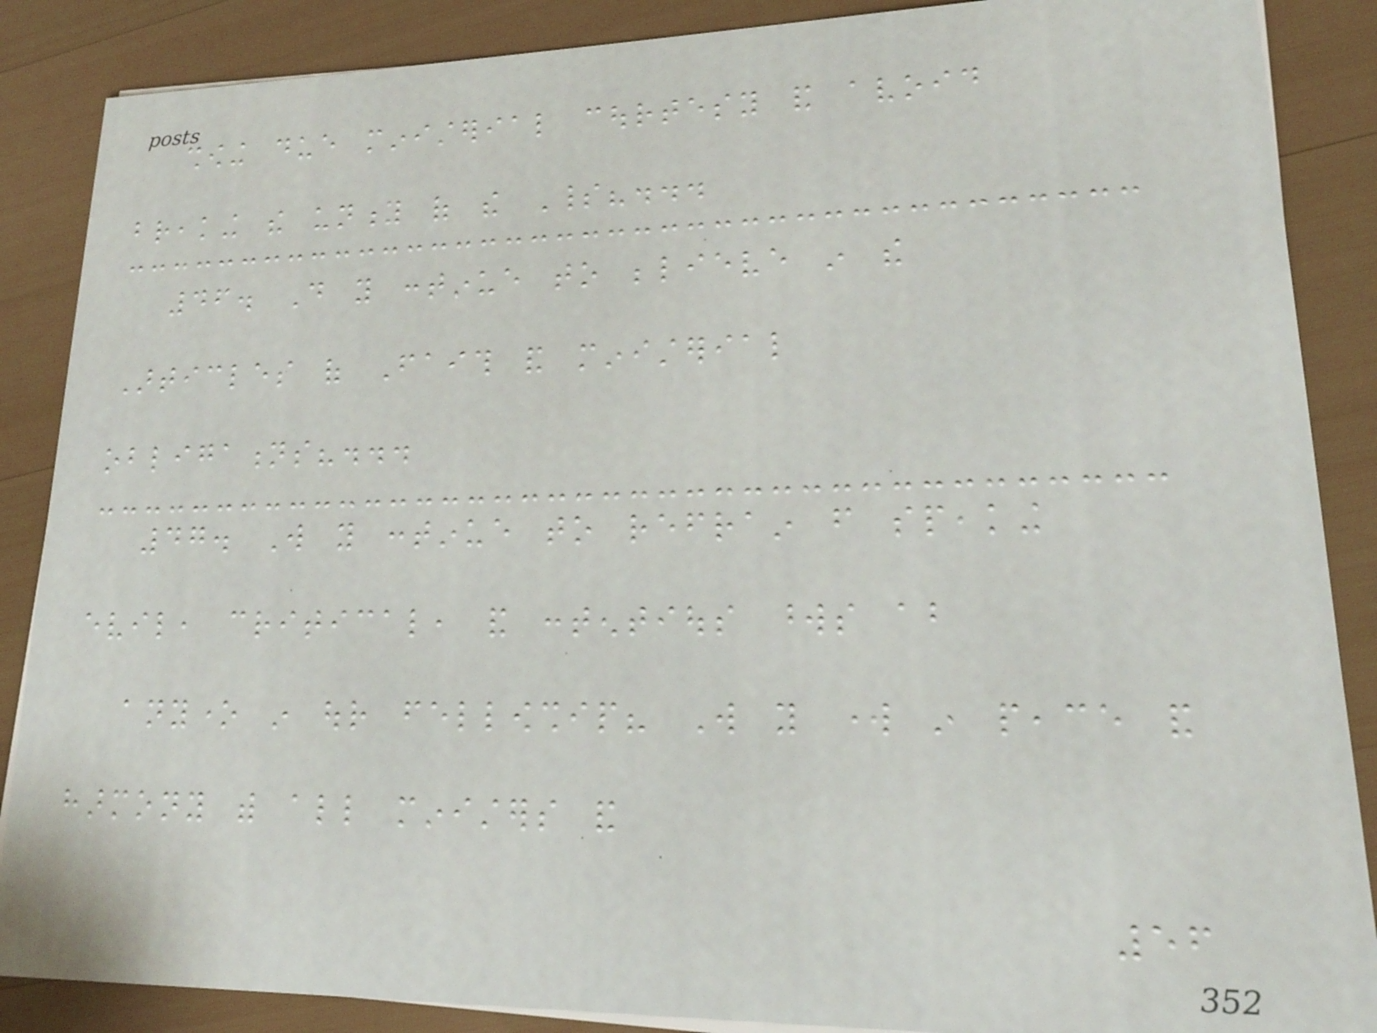showing due ministerial courtesy and avoid
breaking the unity of the Spirit?...
46. Do you continue to believe in the
Articles of Faith and ministerial
obligations?...
47. Will you continue to refrain from speaking
evil, critical, and contentious words about
anyone in our fellowship? Will you work in peace and
harmony with all ministers and
56
